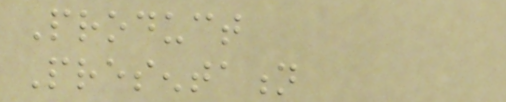Product
Presentation
